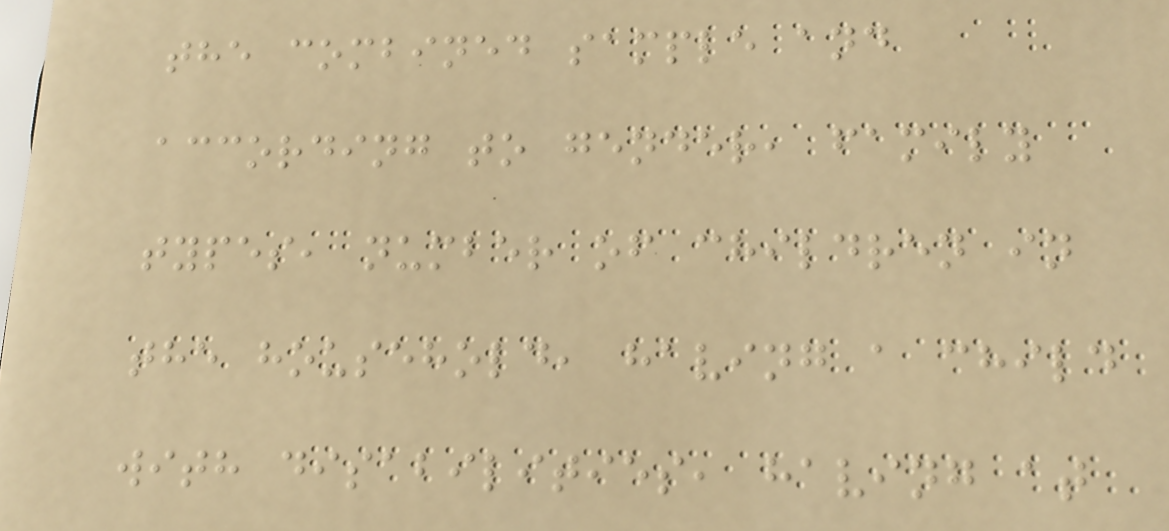the combined sample and
according to gender, family
types, number of children in
the household, having a child
with disabilities, having at
